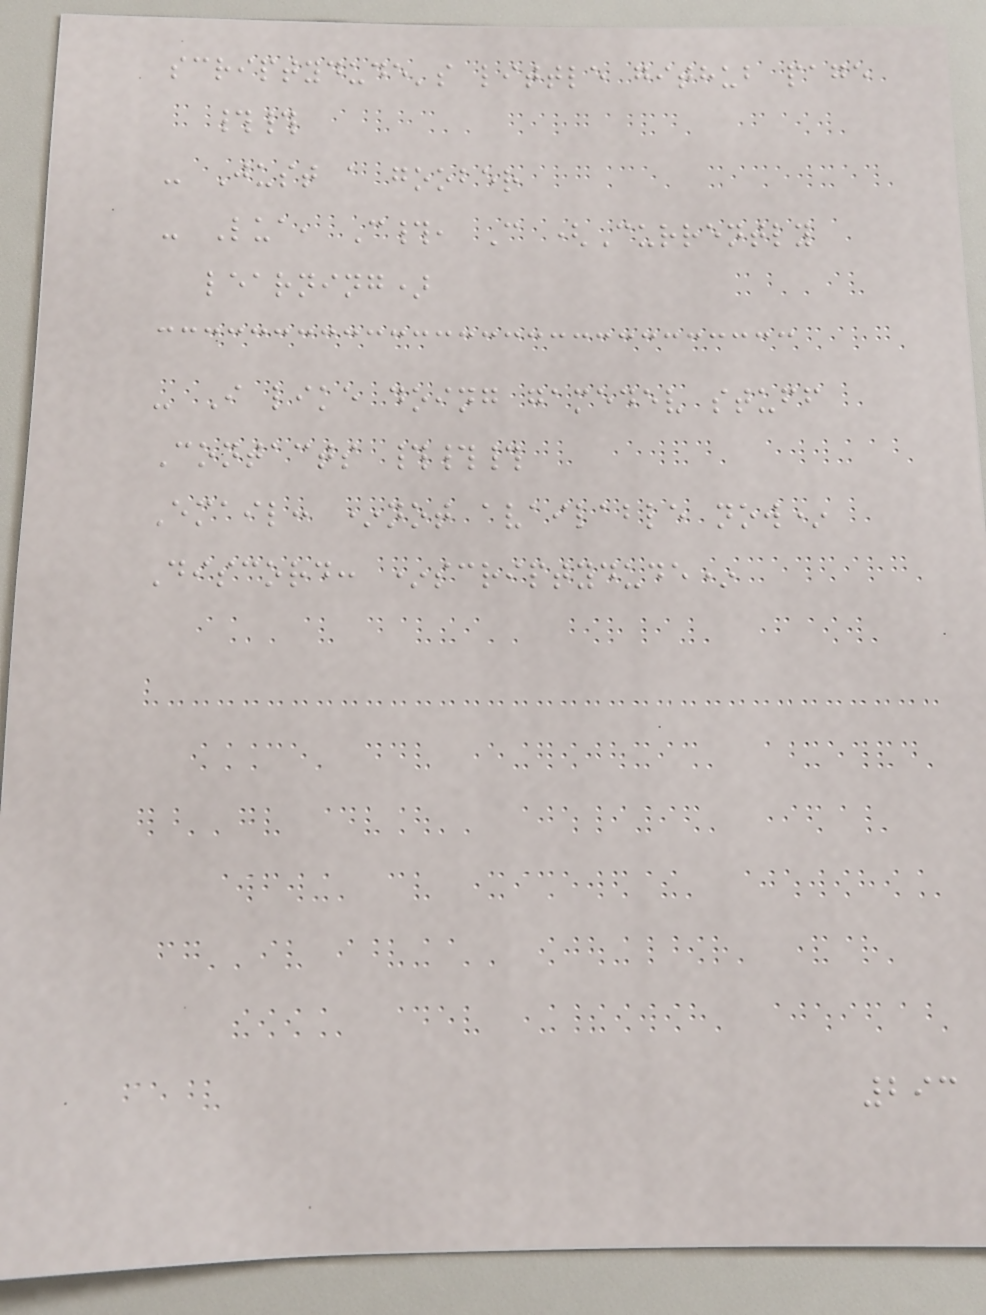scriptydude's little github page
##
- Just a goober
- Lua, C#, C (Currently
learning)
- I like doing gamedev stuff
Contacts ###
Email: *not available now*
Discord: *scriptydude*
293
